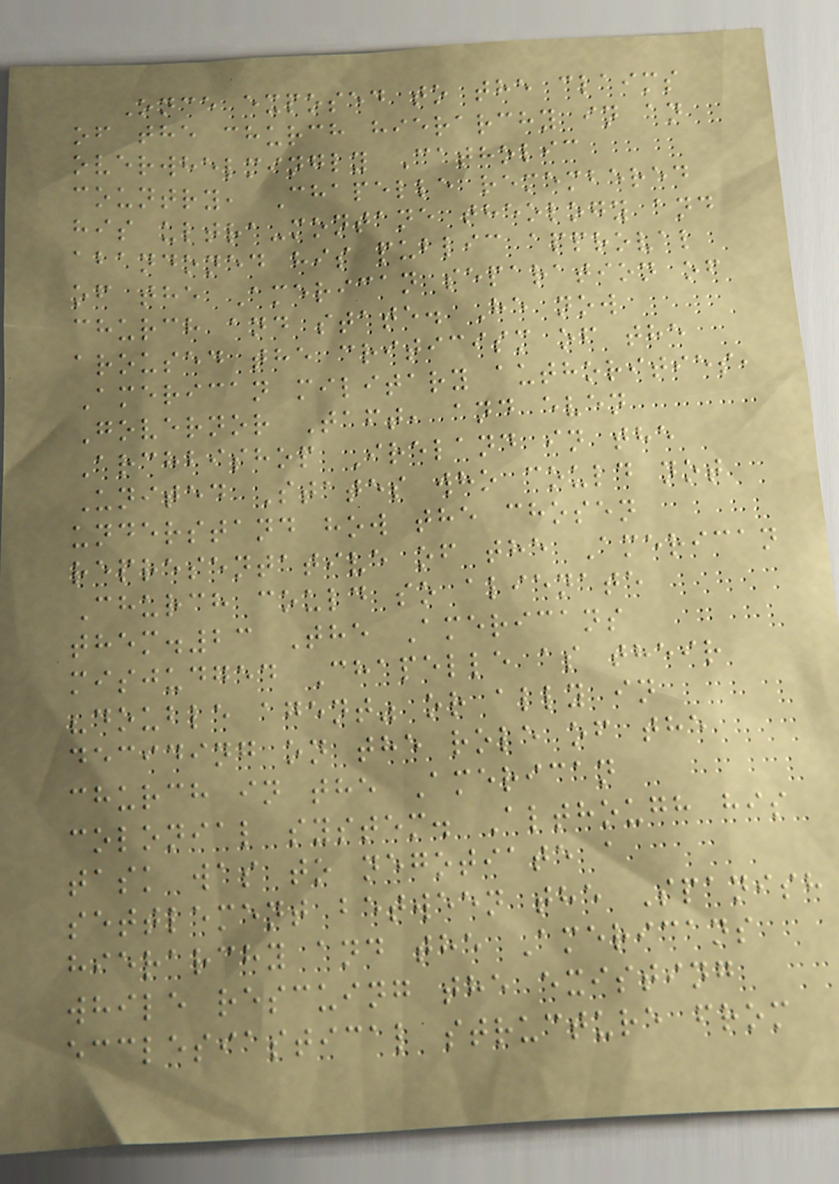Once exposed to the claims
of the church hierarchy in an
overwhelmingly Catholic
country, Chapelle remembered
his ultra-montane theology and
abandoned his public approval
of the American separation of
church and state. He now
aroused the criticism of the
American military authorities,
Governor Taft, and even
Archbishop Ireland in the
United States who could not
understand how the chosen
representative of the American
Church could so alienate
them.23 The Americans
misjudged Chapelle as their
"double agent" or ally in
deciding on the role of the
church in the American
colonial system. Although his
task was to negotiate a
settlement between the Spanish
hierarchy and the Americans
while rescuing the existing
ecclesiastical structure from
